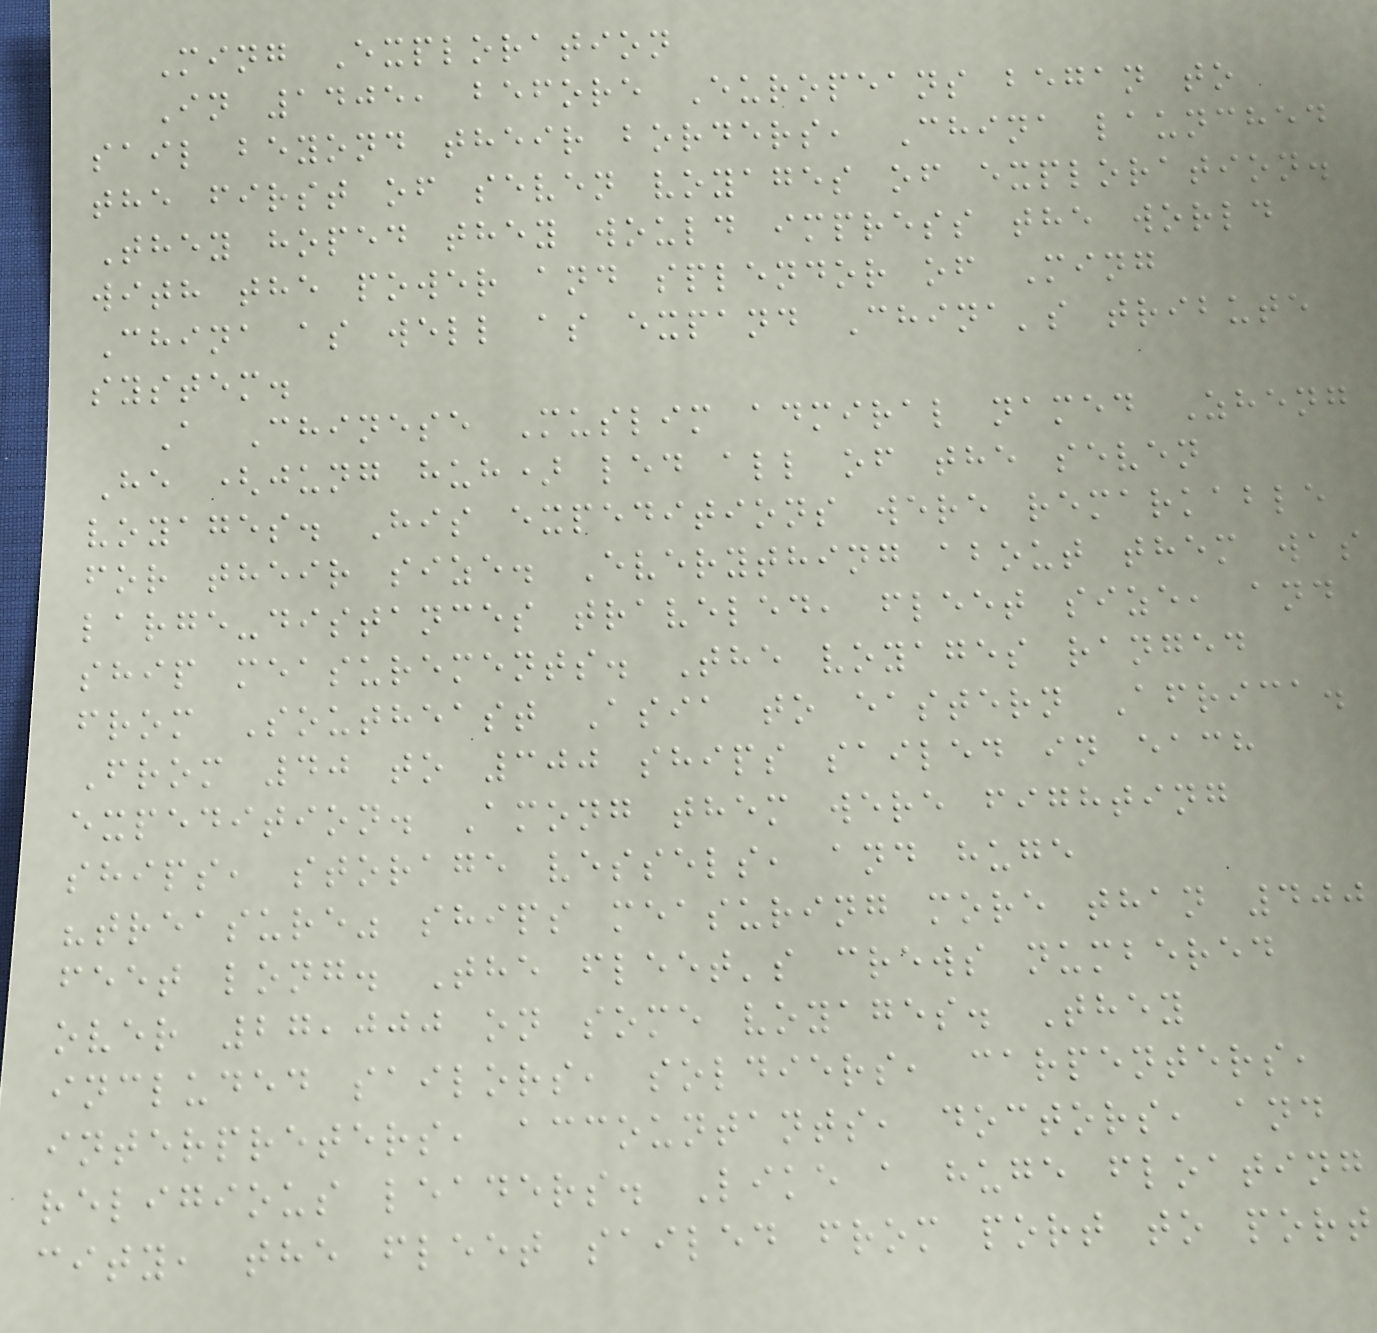Ming Exploration
In 1405, before Europeans began to
sail beyond their borders, China launched
the first of seven voyages of exploration.
They hoped they would impress the world
with the power and splendor of Ming
China as well as expand China's tribute
system.
A Chinese Muslim admiral named Zheng
He (jung huh) led all of the seven
voyages. His expeditions were remarkable
for their size. Everything about them was
large-distances traveled, fleet size, and
ship measurements. The voyages ranged
from Southeast Asia to eastern Africa.
From 40 to 300 ships sailed in each
expedition. Among them were fighting
ships, storage vessels, and huge
"treasure" ships measuring more than 400
feet long. The fleet's crews numbered
over 27,000 on some voyages. They
included sailors, soldiers, carpenters,
interpreters, accountants, doctors, and
religious leaders. Like a huge floating
city, the fleet sailed from port to port
